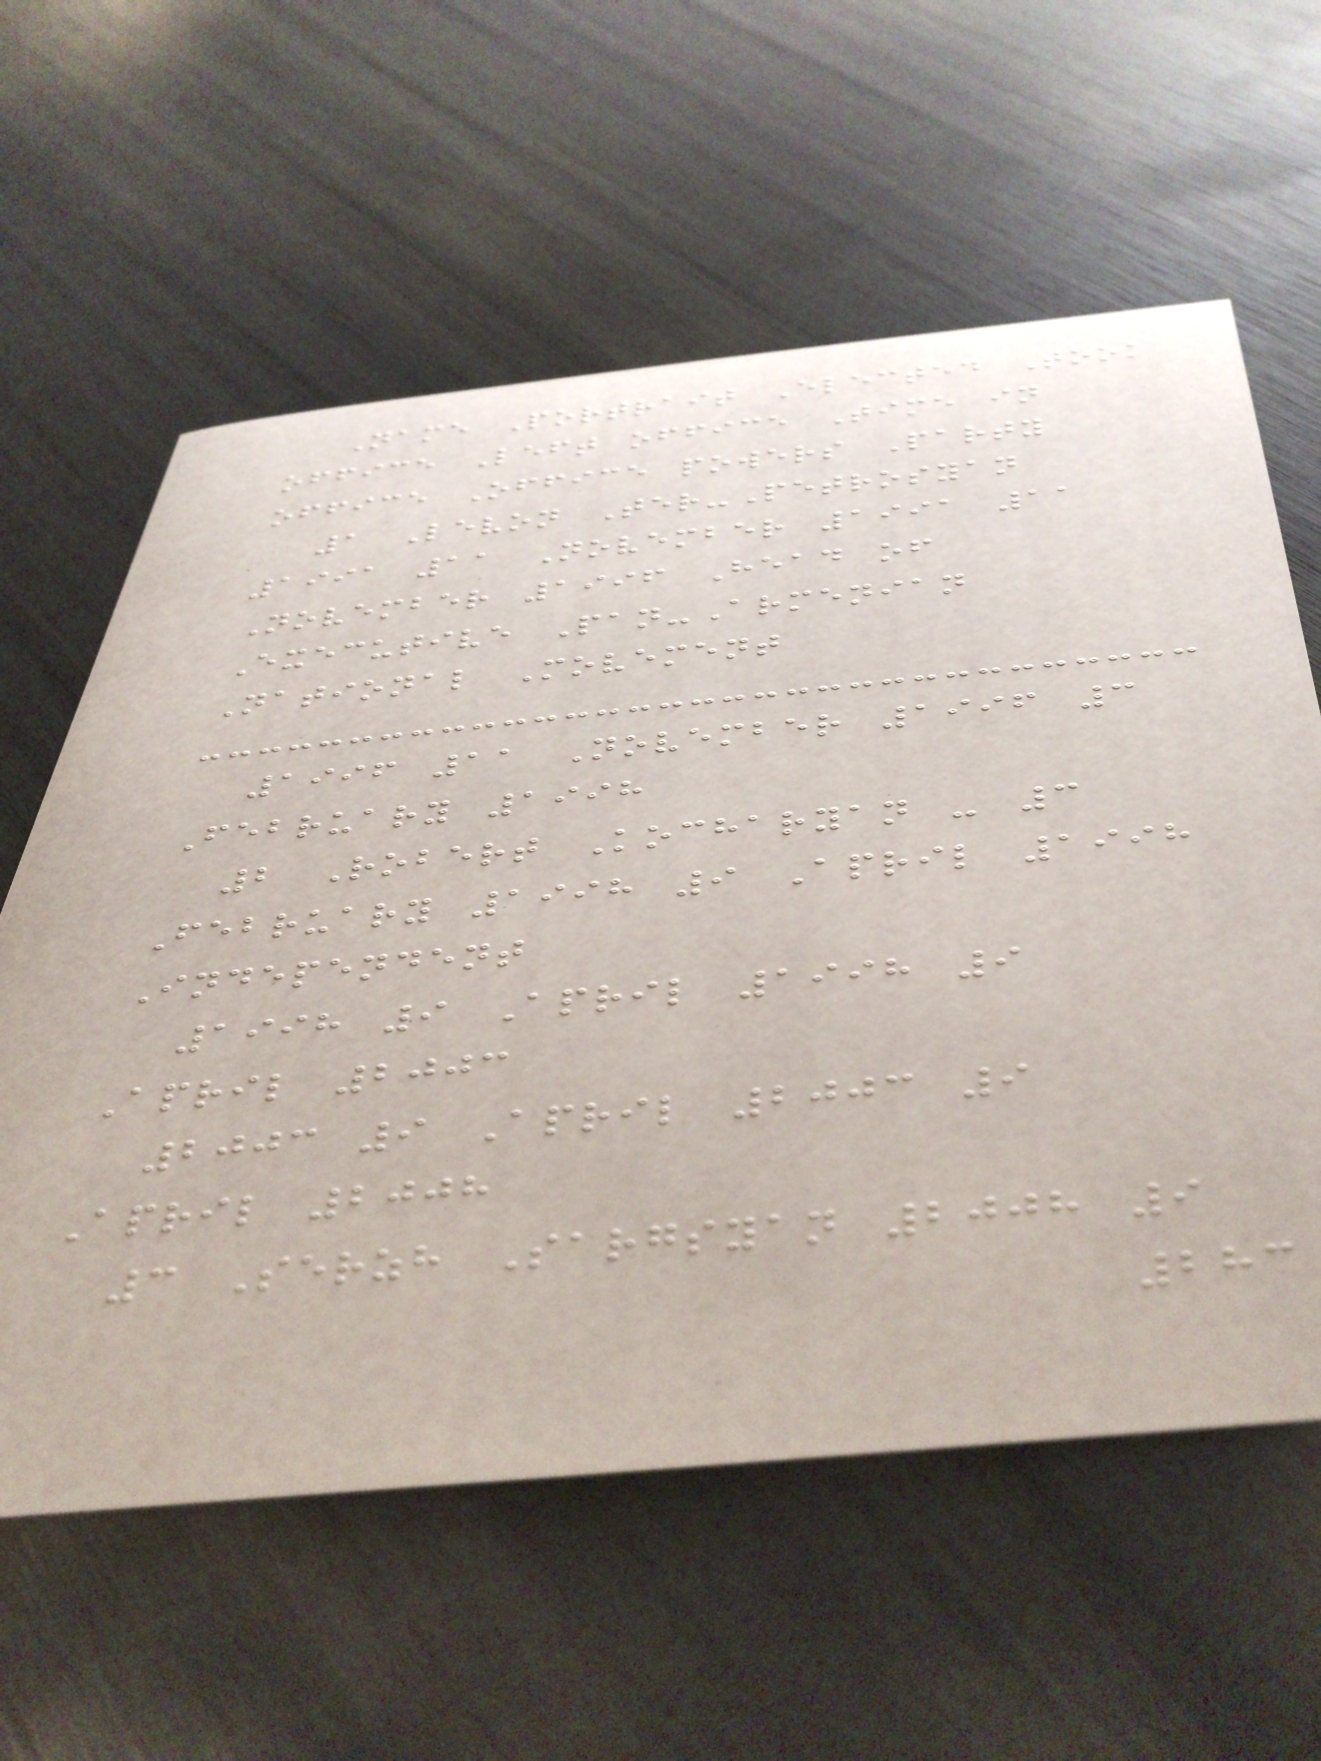Name Portrait Elected Took
office Left office Time in
office Office powers Party
1 Levon Ter-Petrosyan
1991 11 November 1991 11
November 1996 Head of
Executive Pan-Armenian
National Movement
1996 11 November 1996 3
February 1998
2 Robert Kocharyan - 3
February 1998 9 April 1998
Independent
1998 9 April 1998 9
April 2003
2003 9 April 2003 9
April 2008
3 Serzh Sargsyan 2008 9
283
